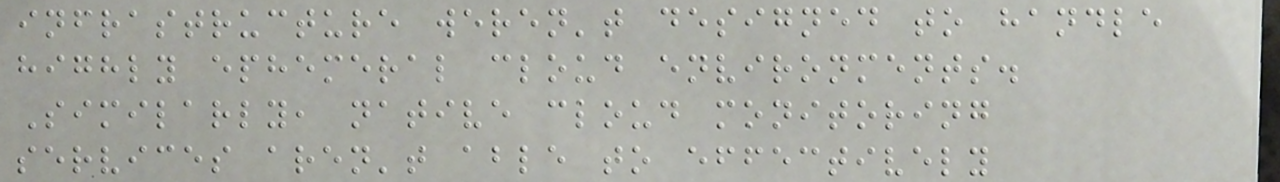infrastructure weren't designed to handle
highly ephemeral cloud environments.
Similarly, native cloud monitoring
services aren't able to effectively
